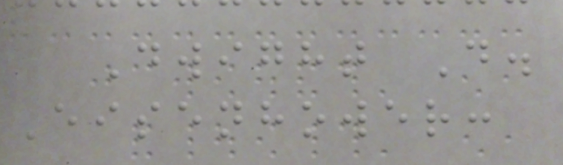Dwight D.
Eisenhower:
